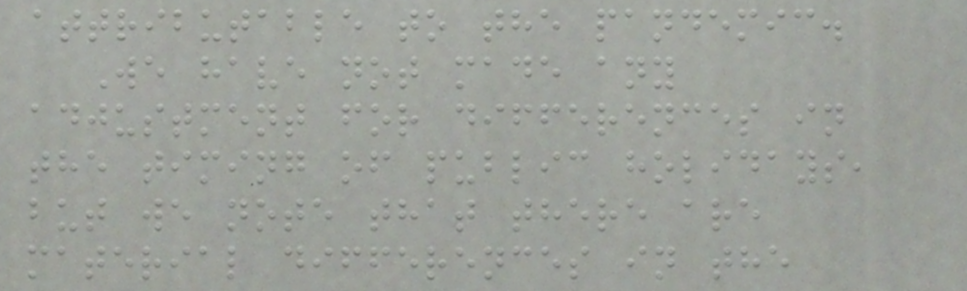attributable to the pandemic.
We have not made any
adjustment for differences in
the timing of public holidays,
but we note that there are
material differences in the
